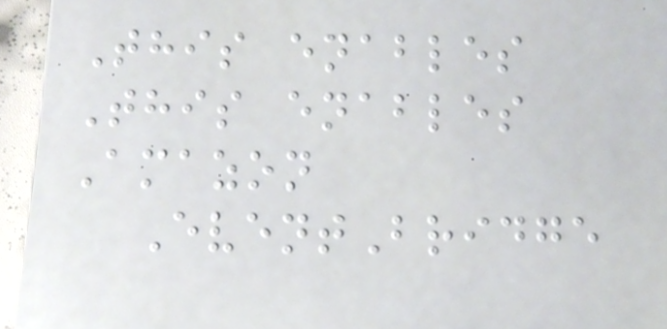This enables
This enables
Amazon
EventBridge
